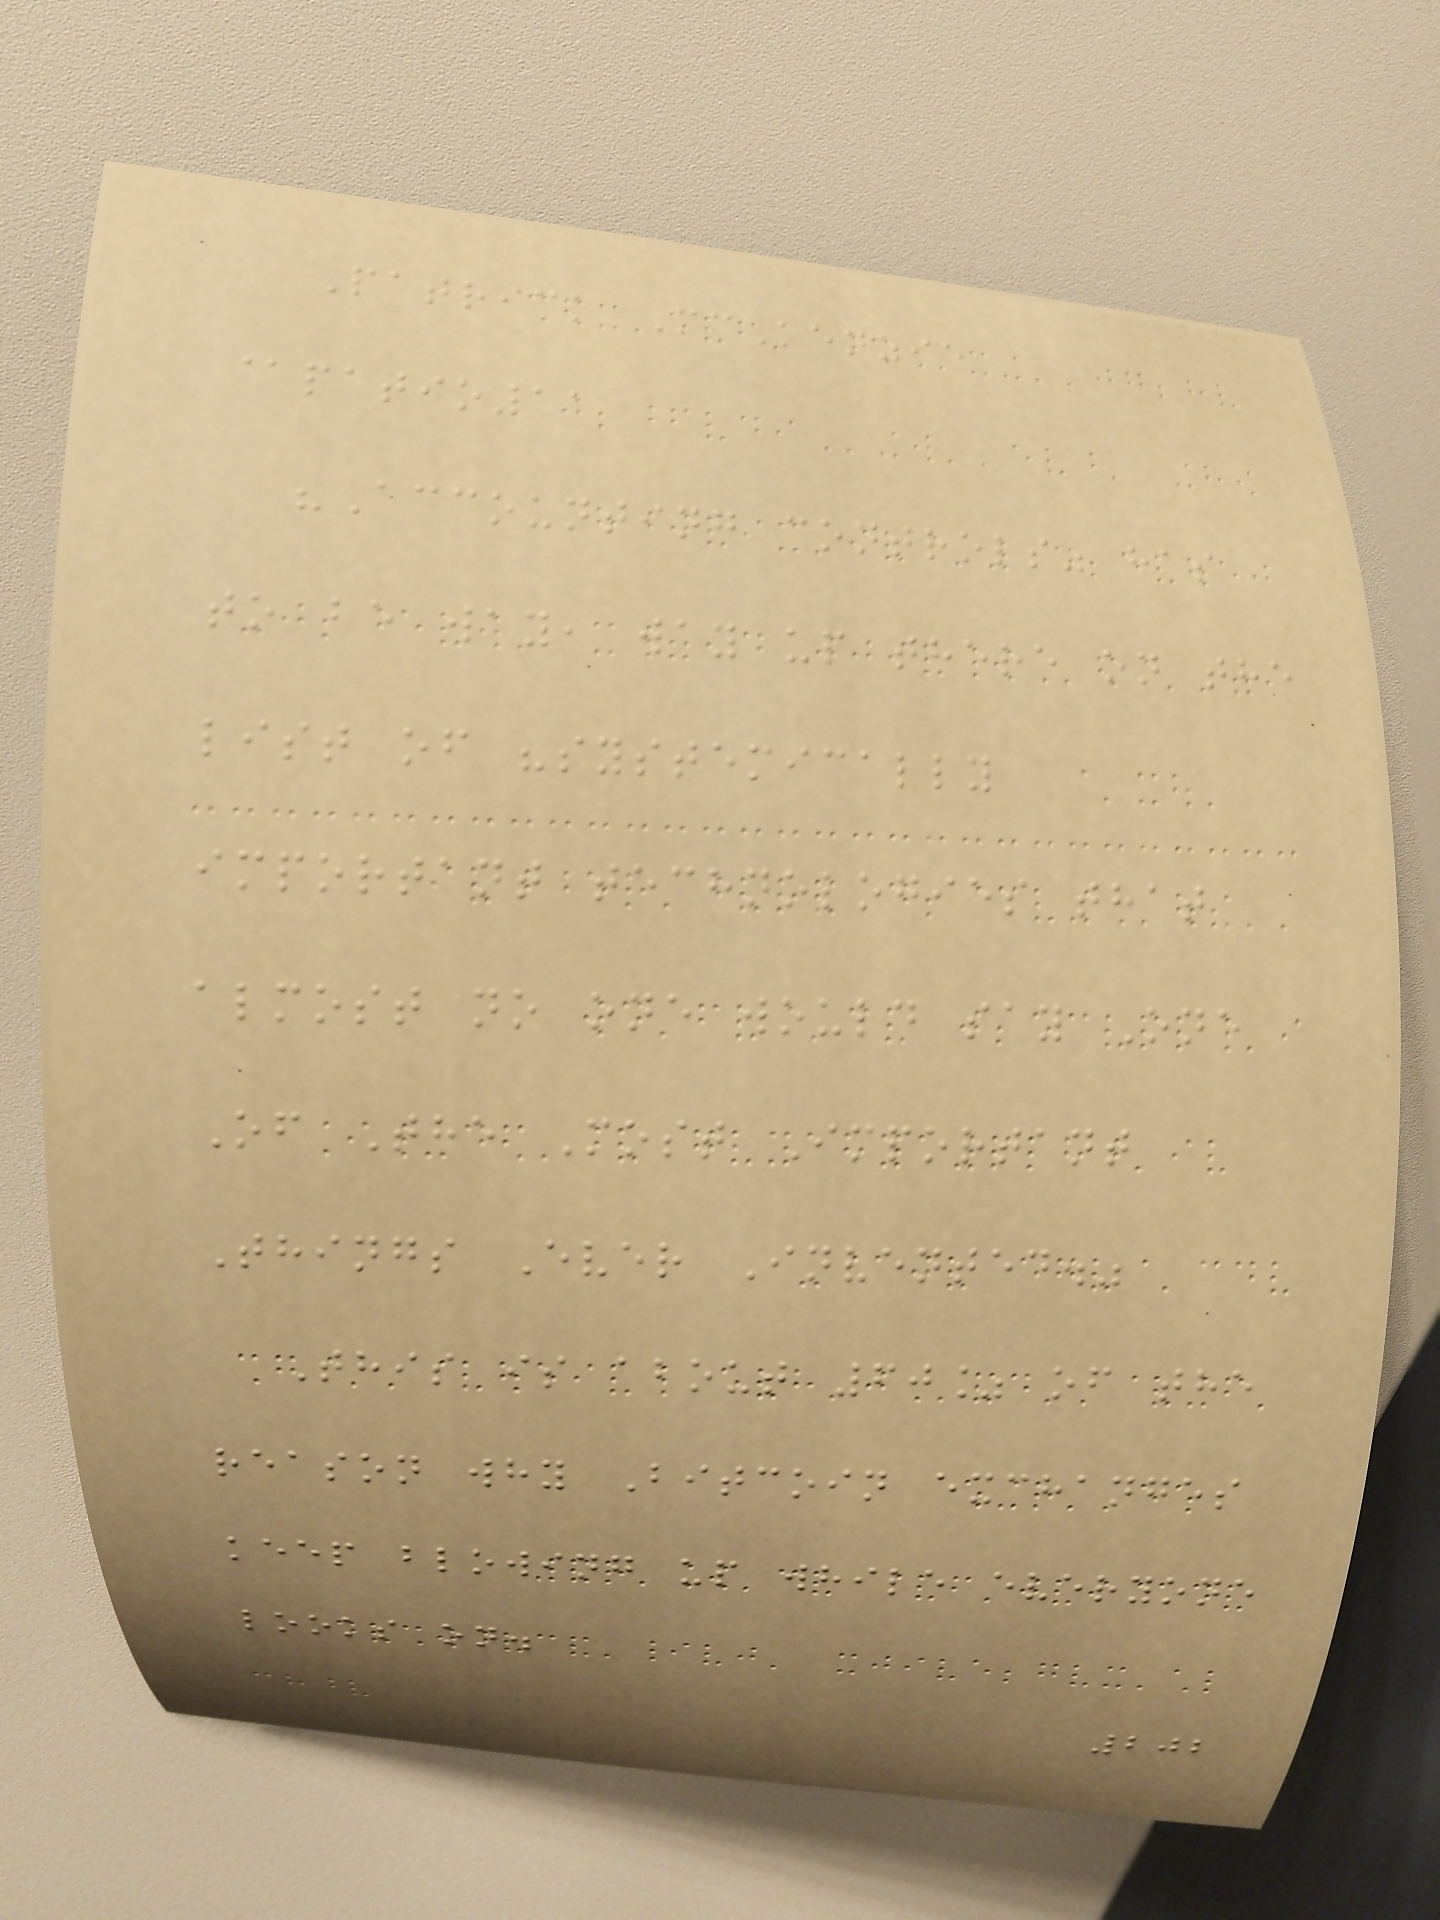Patrick McKenzie
@patio11
"Accounting controls" has
to be way, way up there on the
list of "systemically
important technologies that
almost no one would say One
Of The Most Important
Things Ever Invented."
This is about 60% of the
reason why Bitcoin exchanges
keep blowing up while everyone
looks on.
202
